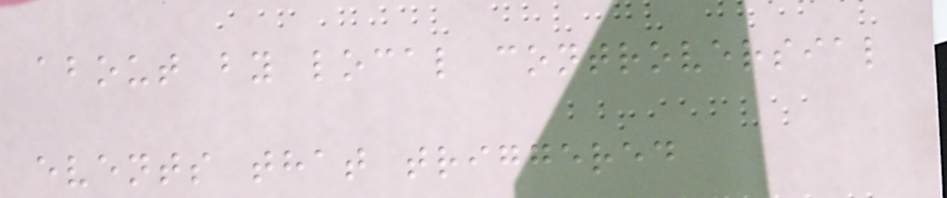about by local controversial
events that triggered
